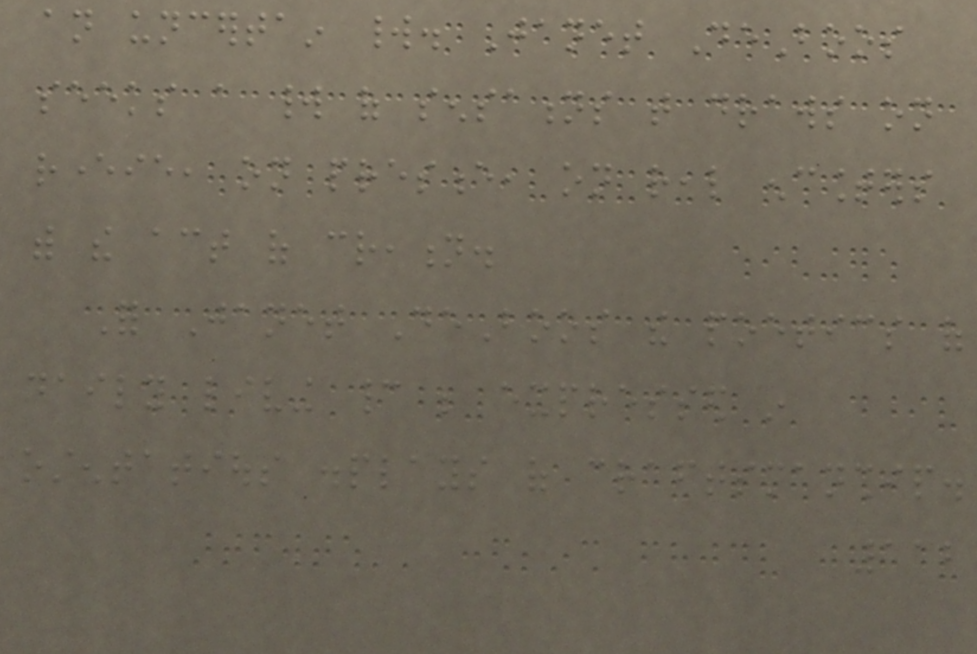an uncertain world. Janet DeBoos
seeks a world of sensations that draws on
reverie, on presence, on real encounters
with the act of creation.
For Janet DeBoos the poetics of
daily living cannot be expressed in
ostentatious displays of craftsmanship.
112
